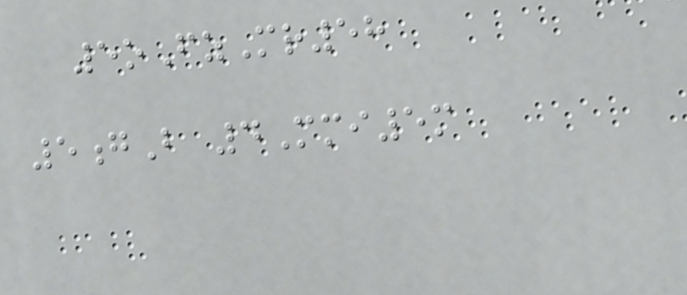5oFzMr58
5gB 4Mmi5m
